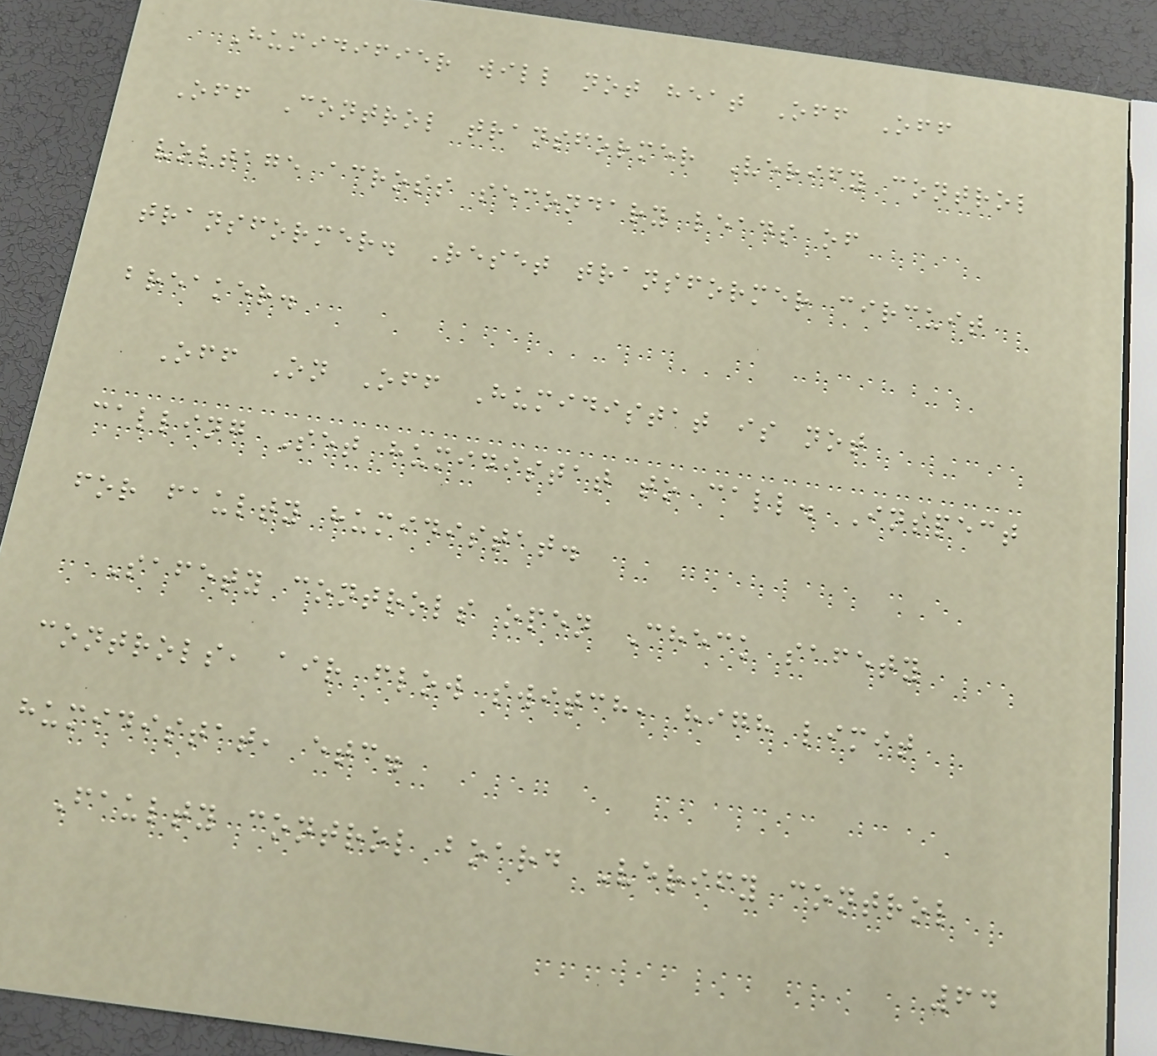Humidifier will not heat Off Off
Off Control transformer Verify control
voltage across secondary leads of
transformer. Reset transformer circuit
breaker.
Off On Off Humidistat is not
calling Set humidistat to call. Inspect
for faulty humidistat.
Safety controls open Check safety
controls, air flow switch, high limit
humidistat, etc.
Faulty control board Verify control
64
